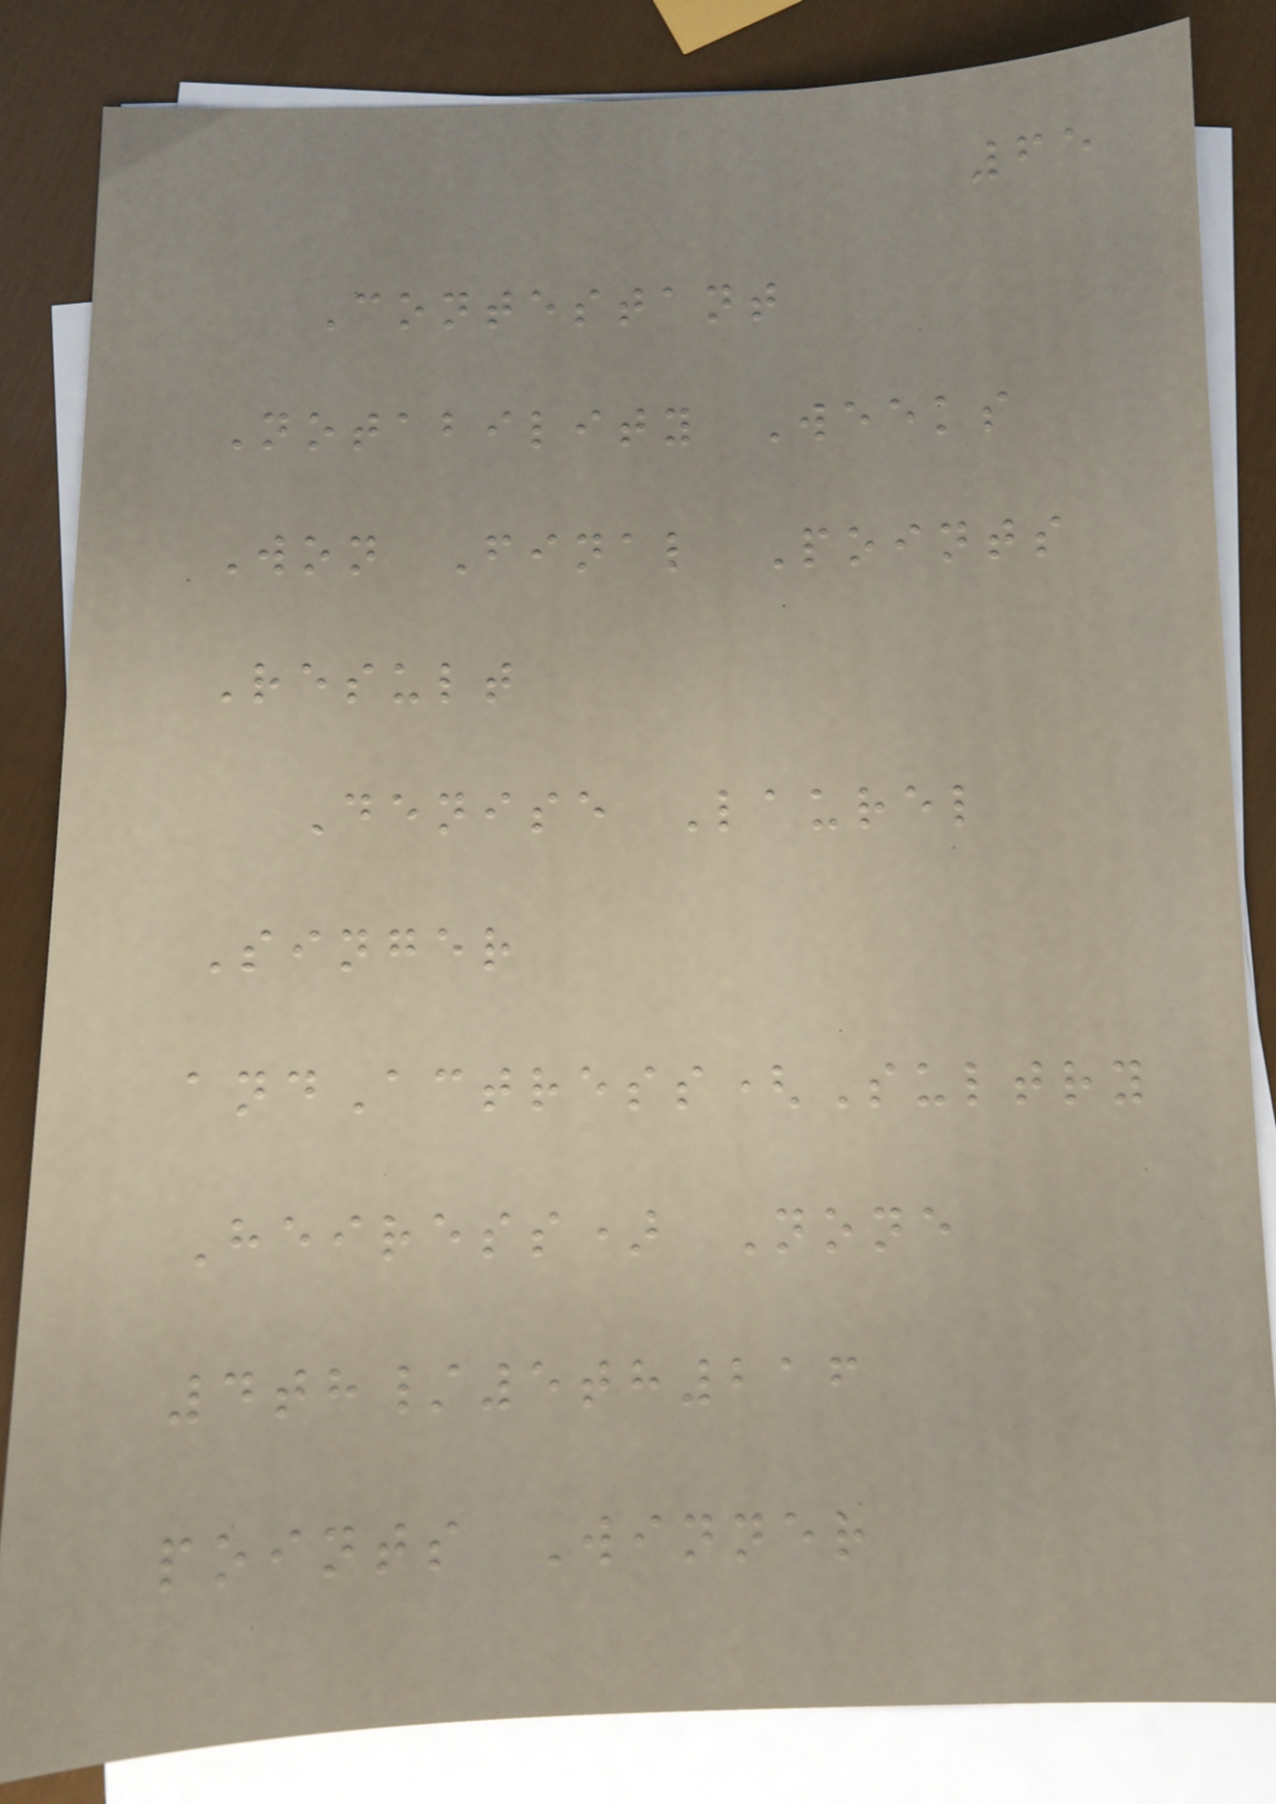65
Contestant
Notability Weeks
Won Final Points
Result
Denise Laurel
Singer
andActress(Sultry
Heiress) None
4th/5th216
points Winner
